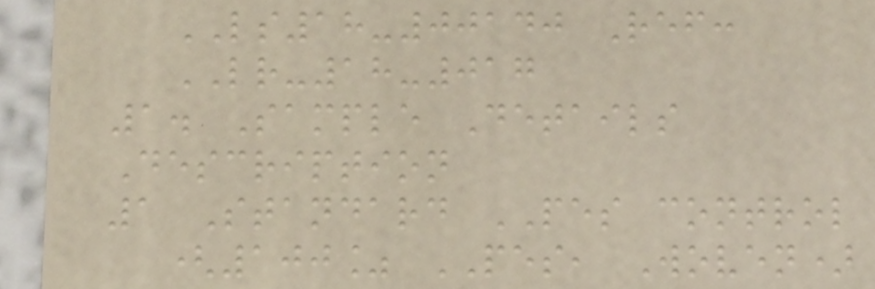LS18-00140 Ref:
LR-18-017
1. Sample Details
Description
1 Standard PES control
(100% PES, Woven)
